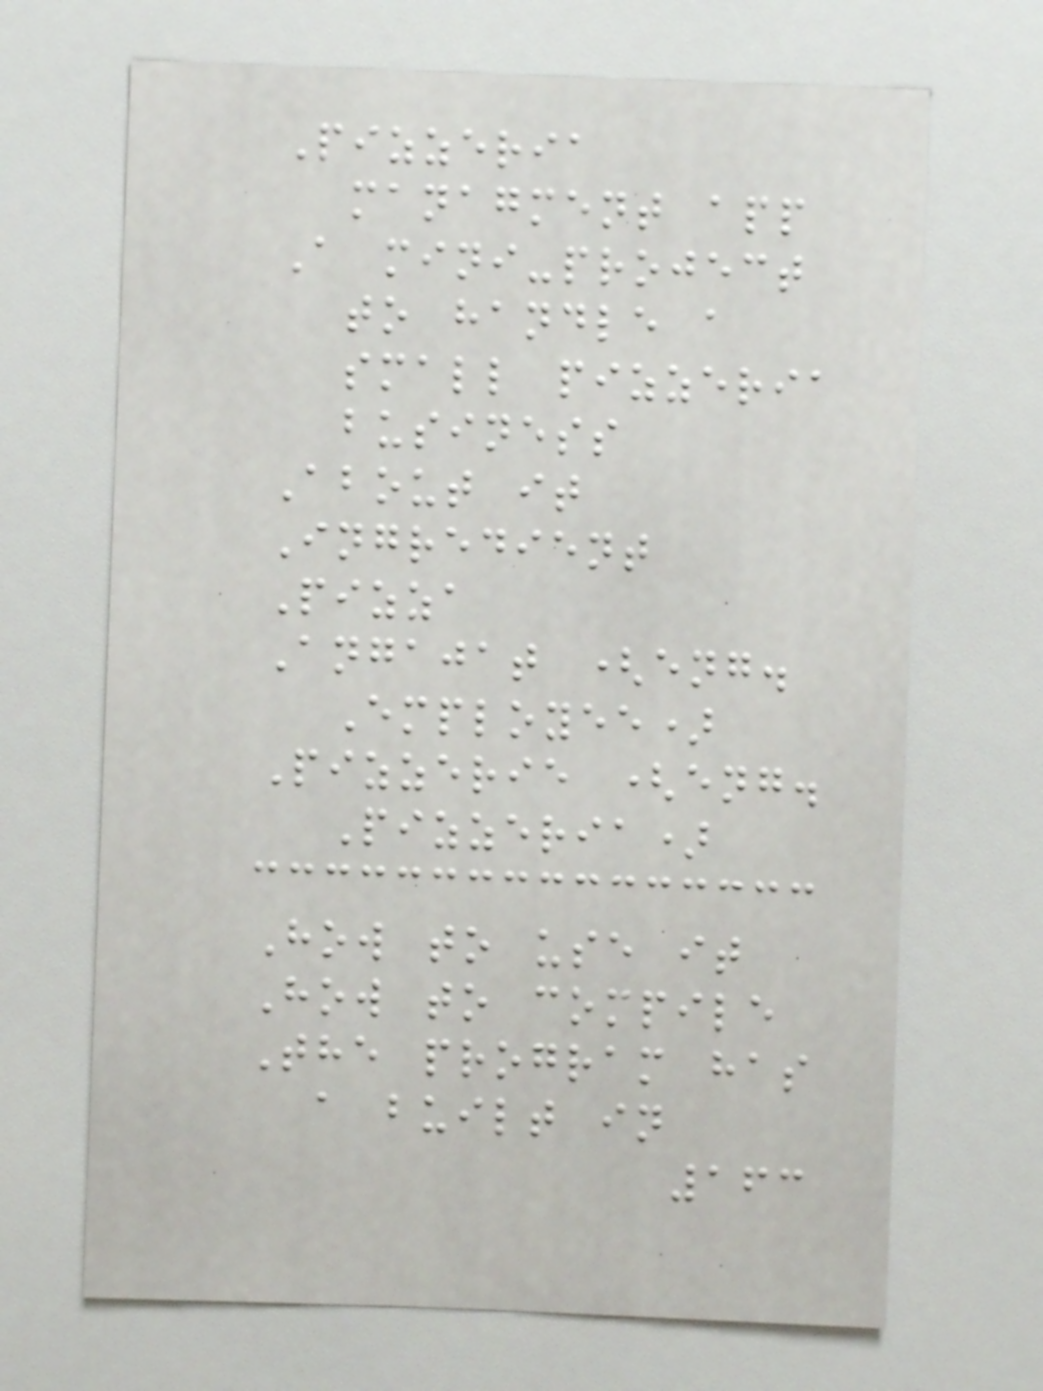Pizzeria
managment app
A mini-project
to handle a
small pizzeria
business
About it
Ingredient
Pizza
Angajat (eng.
Employee)
Pizzerie (eng.
Pizzeria)
How to use it
How to compile
The program has
a built in
163
